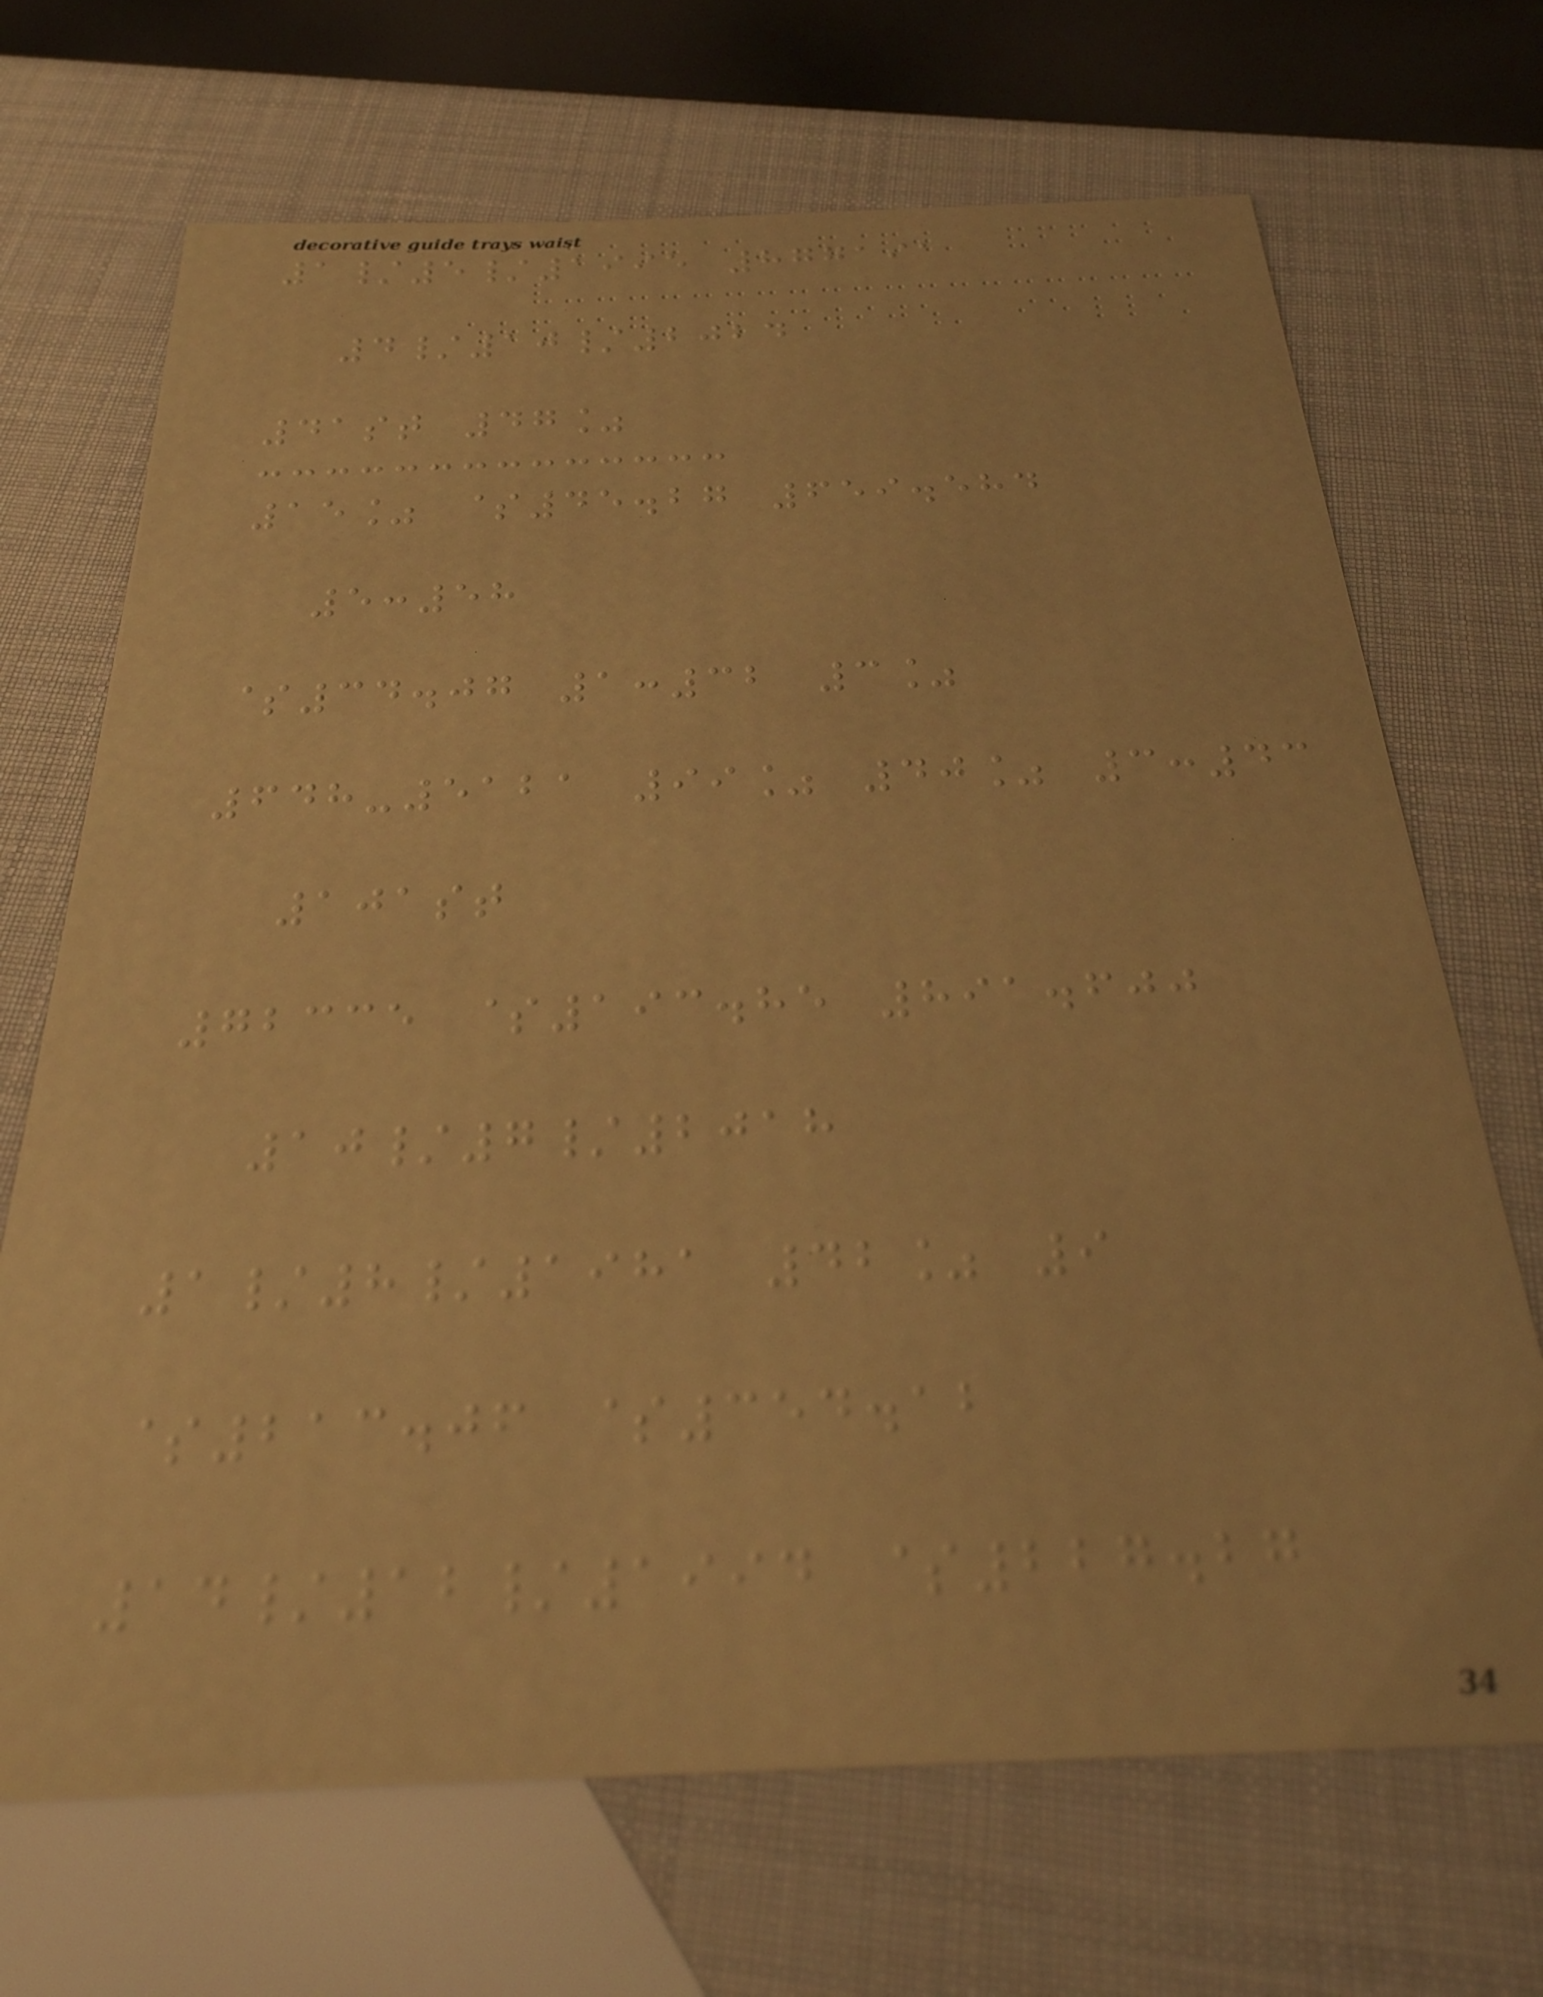1/5/1995 877191
4/10/2024
41st 47%
15% $45.27 659.584
5:58
$34.07 1:32 3%
648-5121 99% 40% 3:43
101st
72335 $193.85 891.600
10/7/2018
1/8/1981 42% 9
$213.06 $354.12
14/12/1994 $227.27
